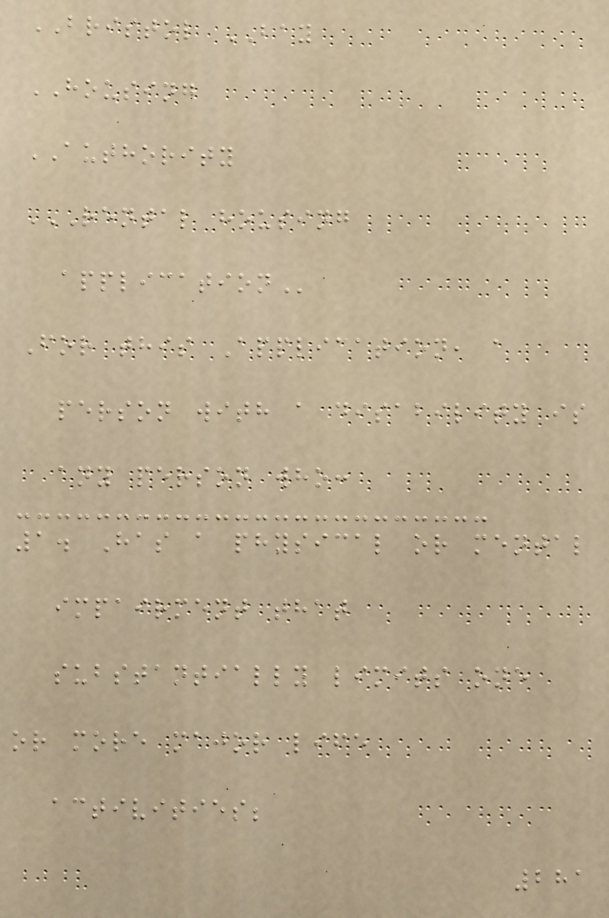BRISTOL BAY
HOUSING
AUTHORITY
RENTAL HOUSING
APPLICATION
For this Application, a
person with a disability is
any person who:
1. Has a physical or mental
impairment that
substantially limits one
or more major life
activities;
281
